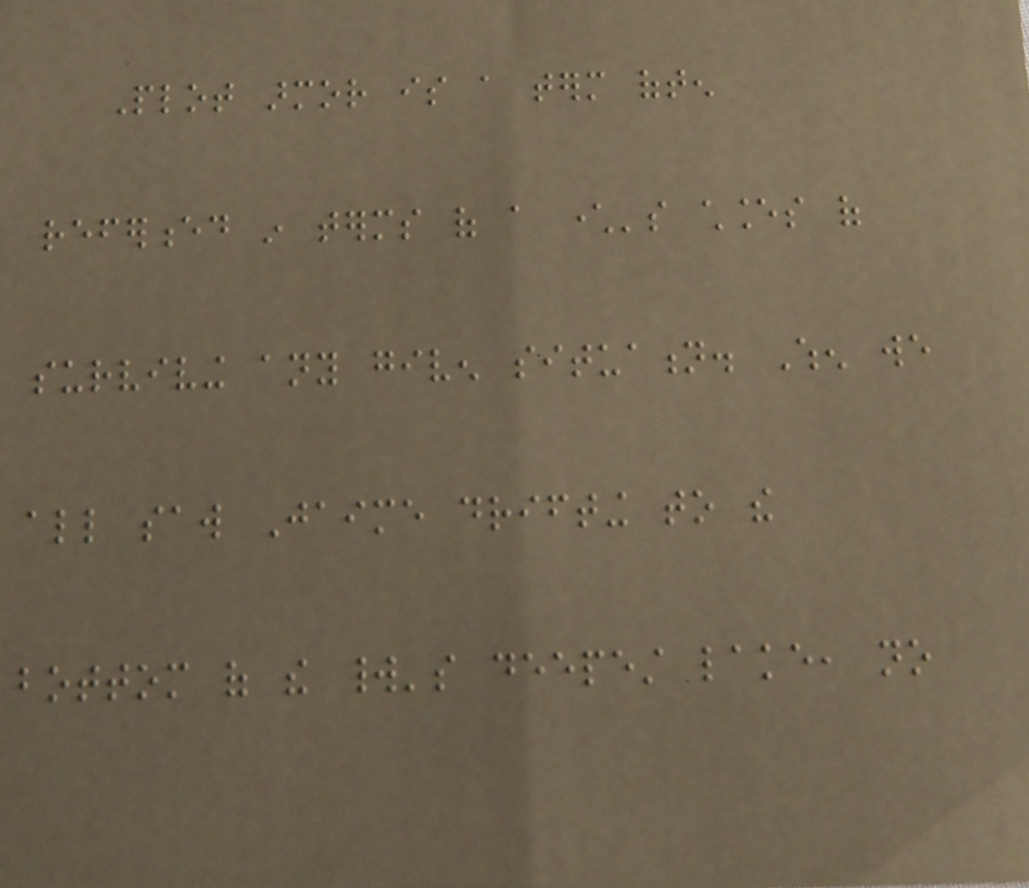Plot armor is a term often
referenced in terms of a character's chances of
surviving any given situation. When we
all saw Jaime drifting to the
bottom of the world's deepest lake, no
